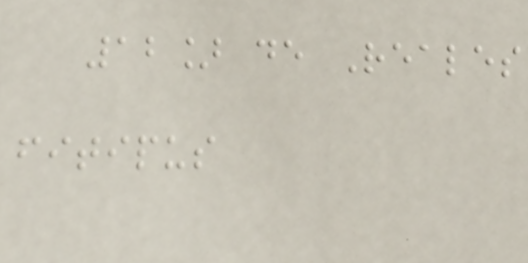12] de Reales
fitipus
